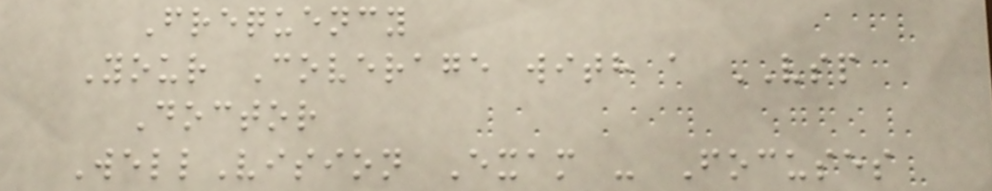Frequency
Your Coverage with a VSP
Doctor
WellVision Exam - Focuses
